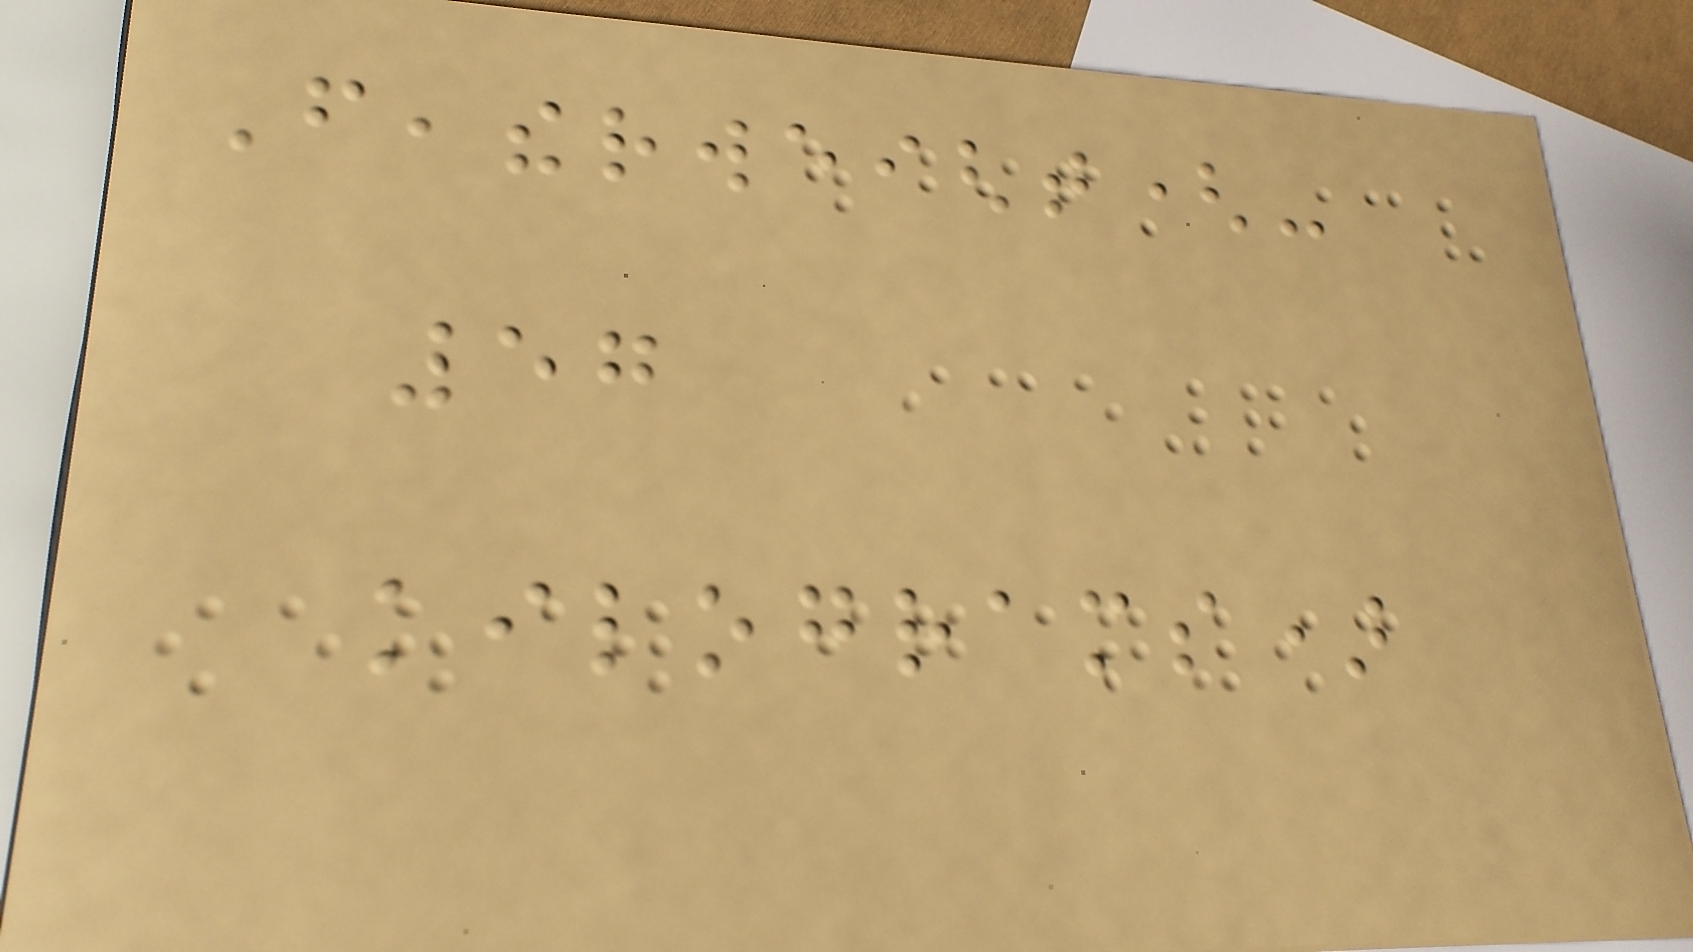Featherweight(-
57
kilograms)
